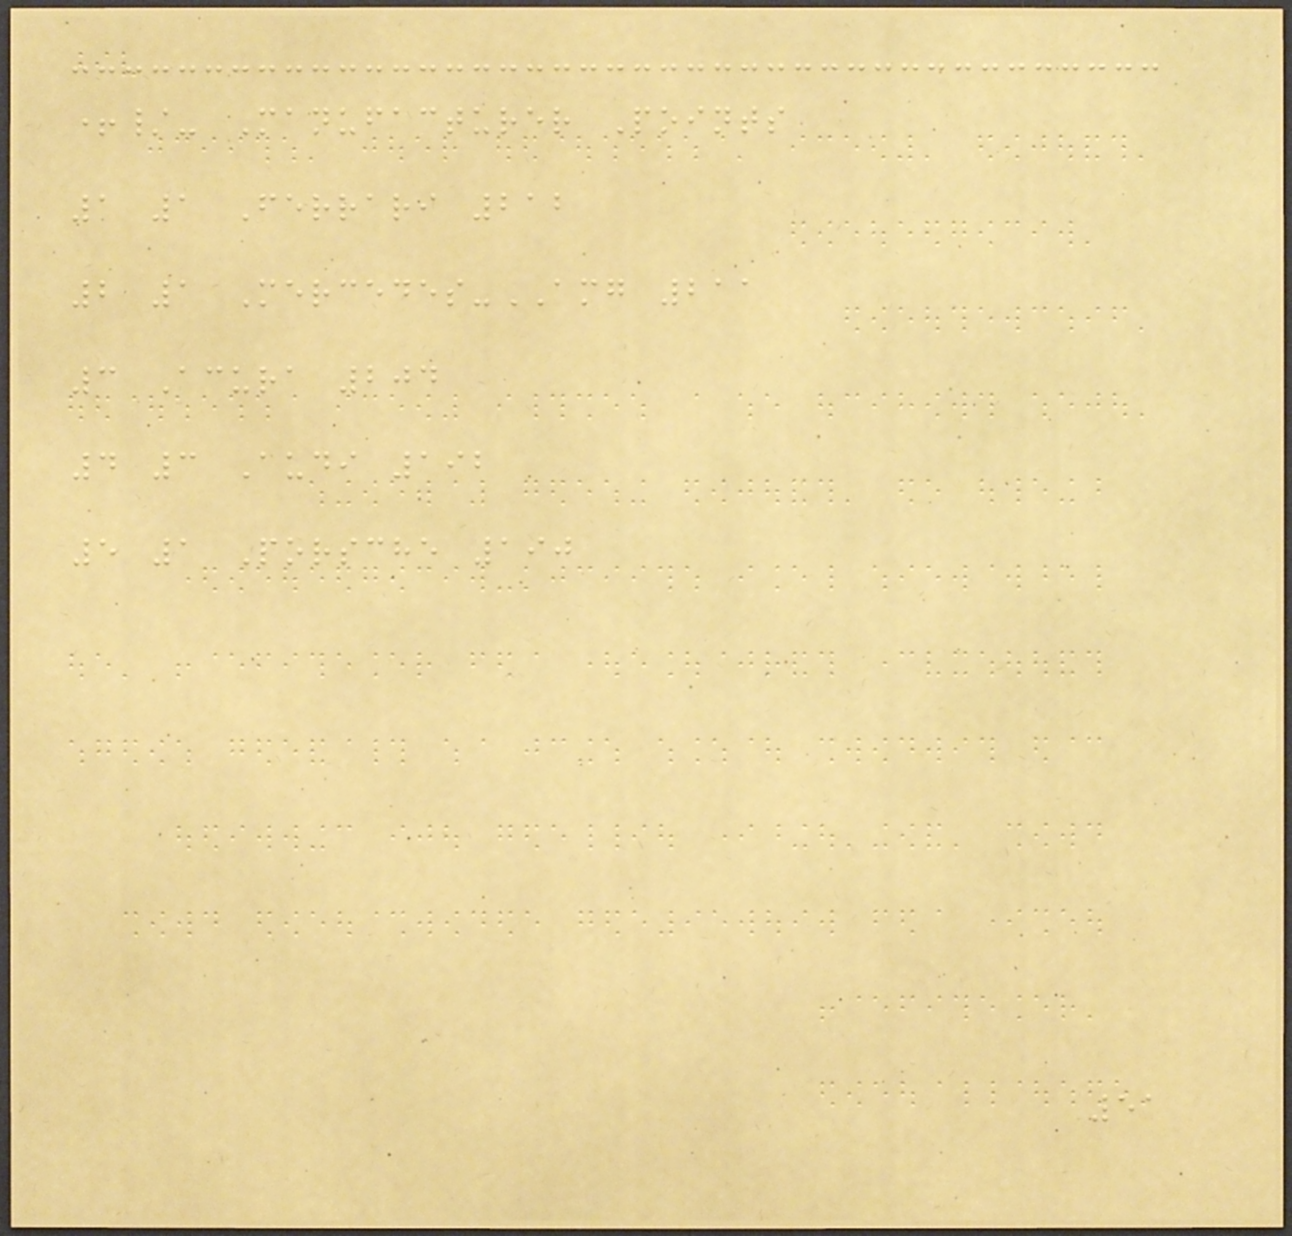+/- Manufacturer Points
1 1 Ferrari 212
2 1 Mercedes-AMG 211
3 Acura 204
4 3 Audi 192
5 1 Porsche 190
51
